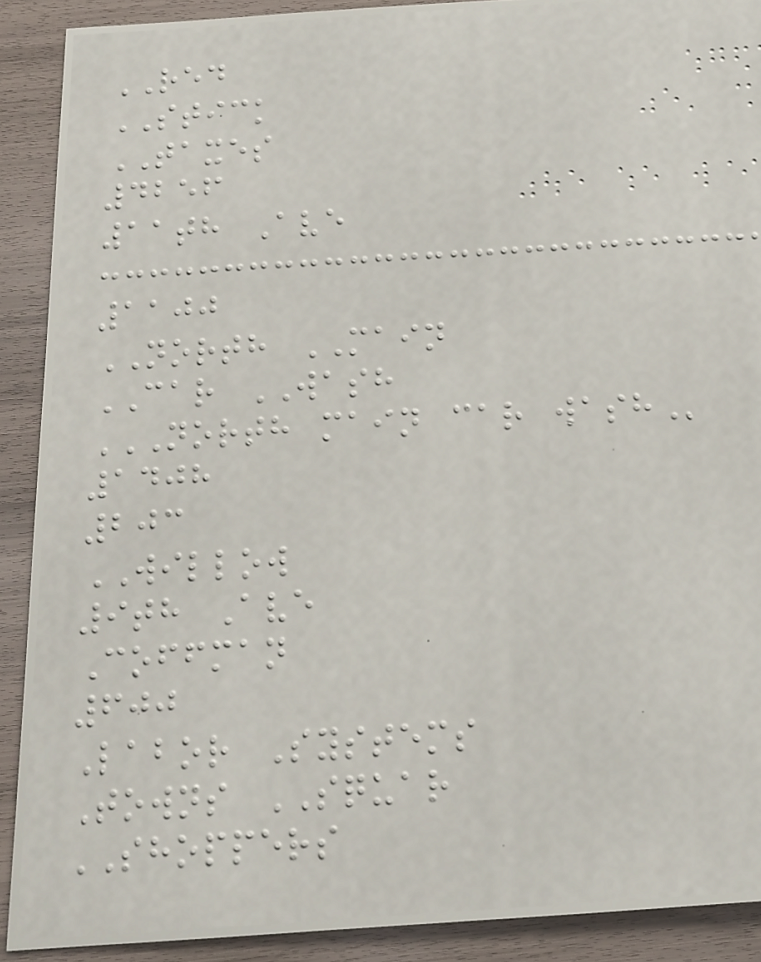RED
STICK
TAXES
4256
11th Ave
1100
NORTH MAIN
CAR WASH
NORTH MAIN CAR WASH
1408
203
WILLOW
9th Ave
Coffman
600
Labor Systems
Towns SQUAR
SHOPPERS
